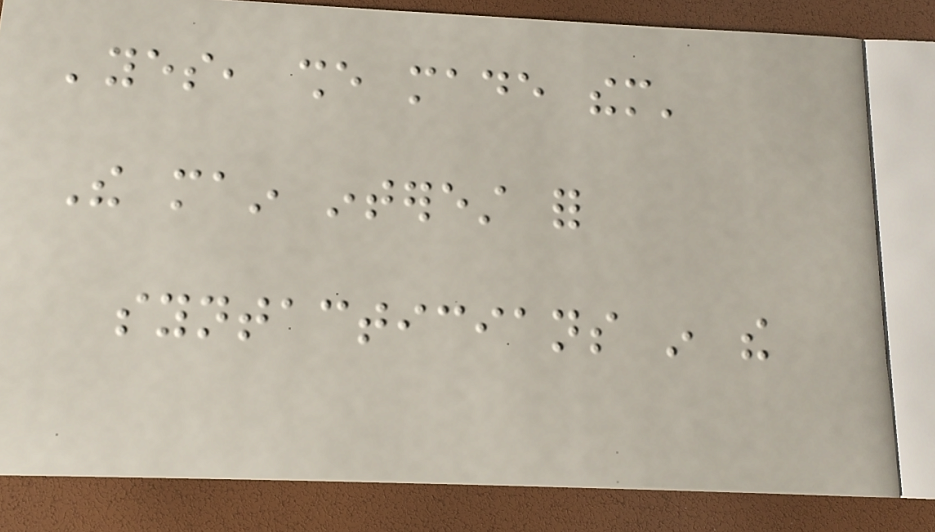'yes, she made them'
The main interest for
syntacticians in the
